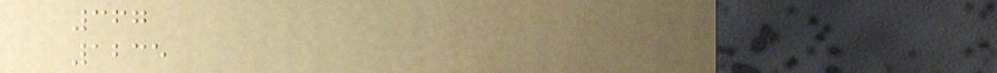367
1235
